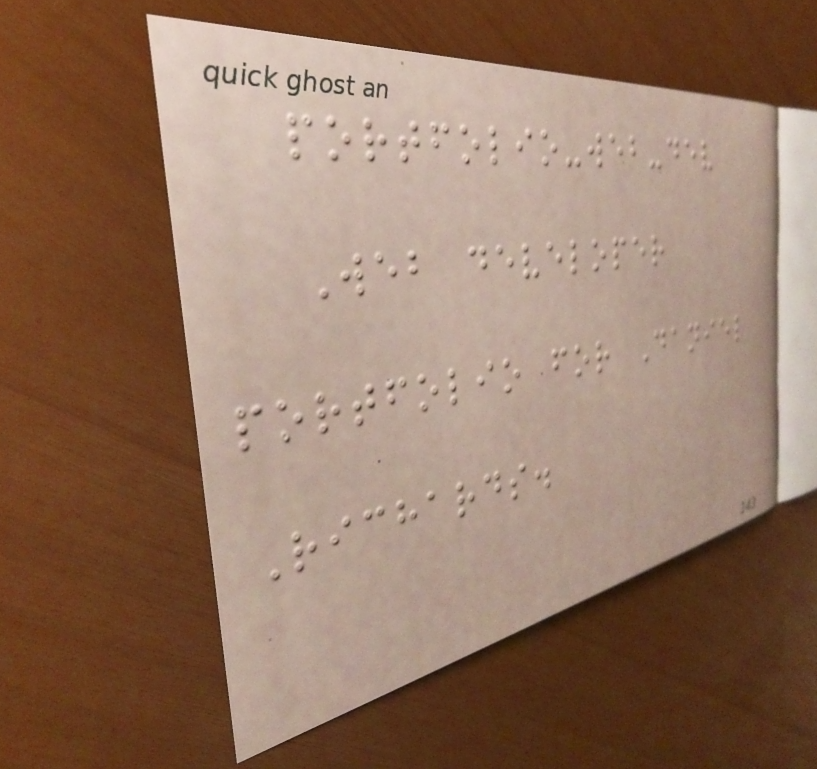portfolio-web-dev
Web developer
portfolio for Daniel
Richards.
